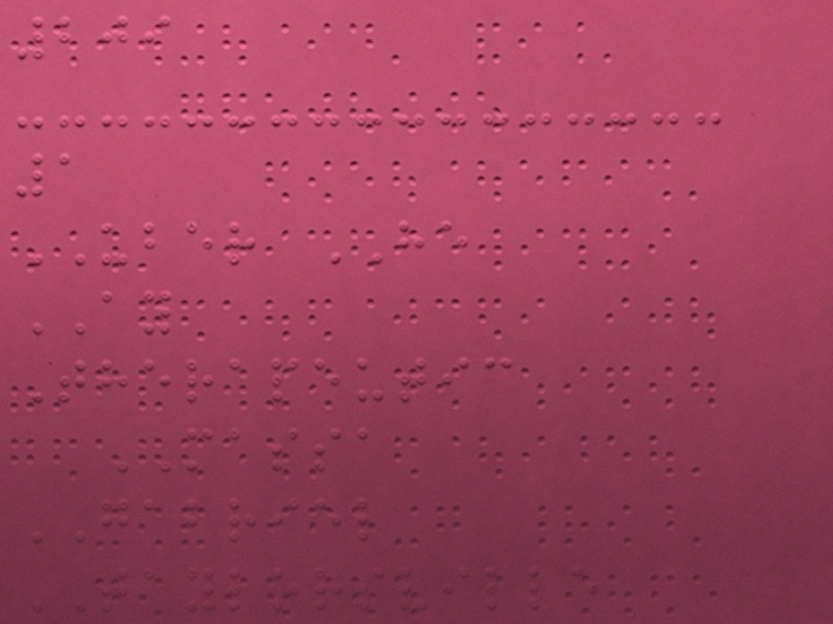209
1
UBER HE
AY
Therapeutic
MASSA
GABRIEL
TAYLORSVILLE
